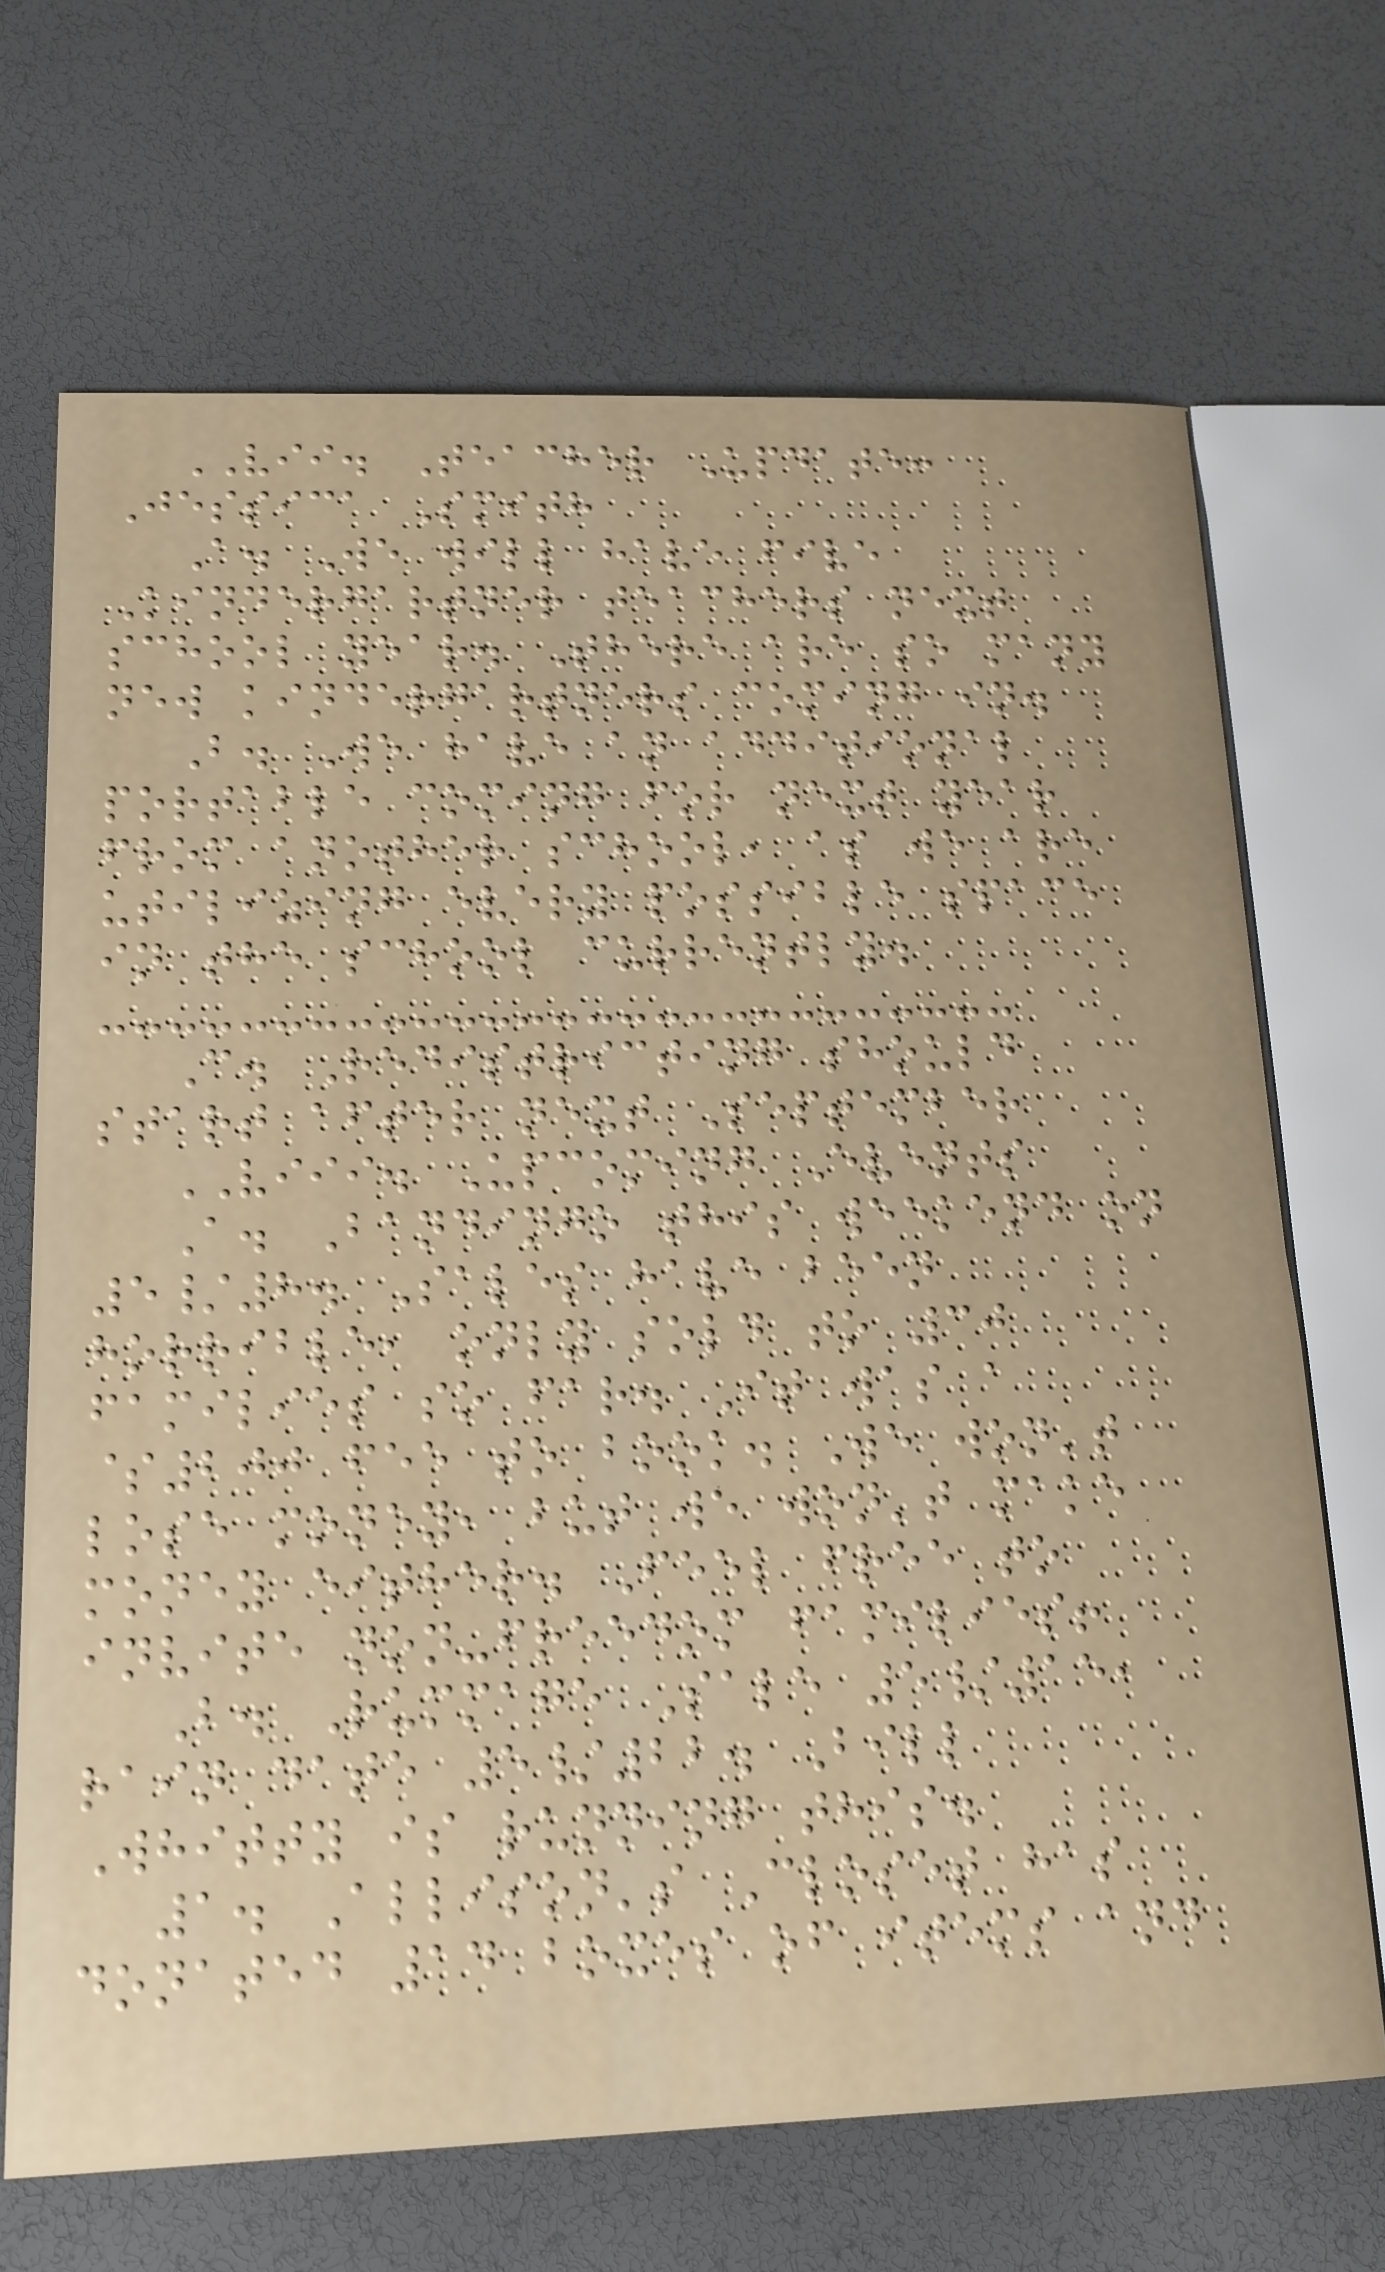VII. Teacher Update:
Jessica Smith
A. We will have five
Kindergartner teachers next
school year. There are so many
new kindergartners coming in.
B. We have an additional
portable coming for next year
from another school, as we are
utilizing every possible space
in the school currently.
C. Redistricting should
start after next September
VIII. Upcoming Events
A. Bandingo this weekend on
5/8. Sales have been
horrible, only sold to 30
families so far. It was a
$200 fee to book. We won't
lose money, but we won't make
money either. Feel free to
invite non-freedom families!
B. Rummage Sale 5/15,
rain date 5/22. Bill
Whitty is running this.
1. Allison's Closet has
donated 14 boxes of items and
